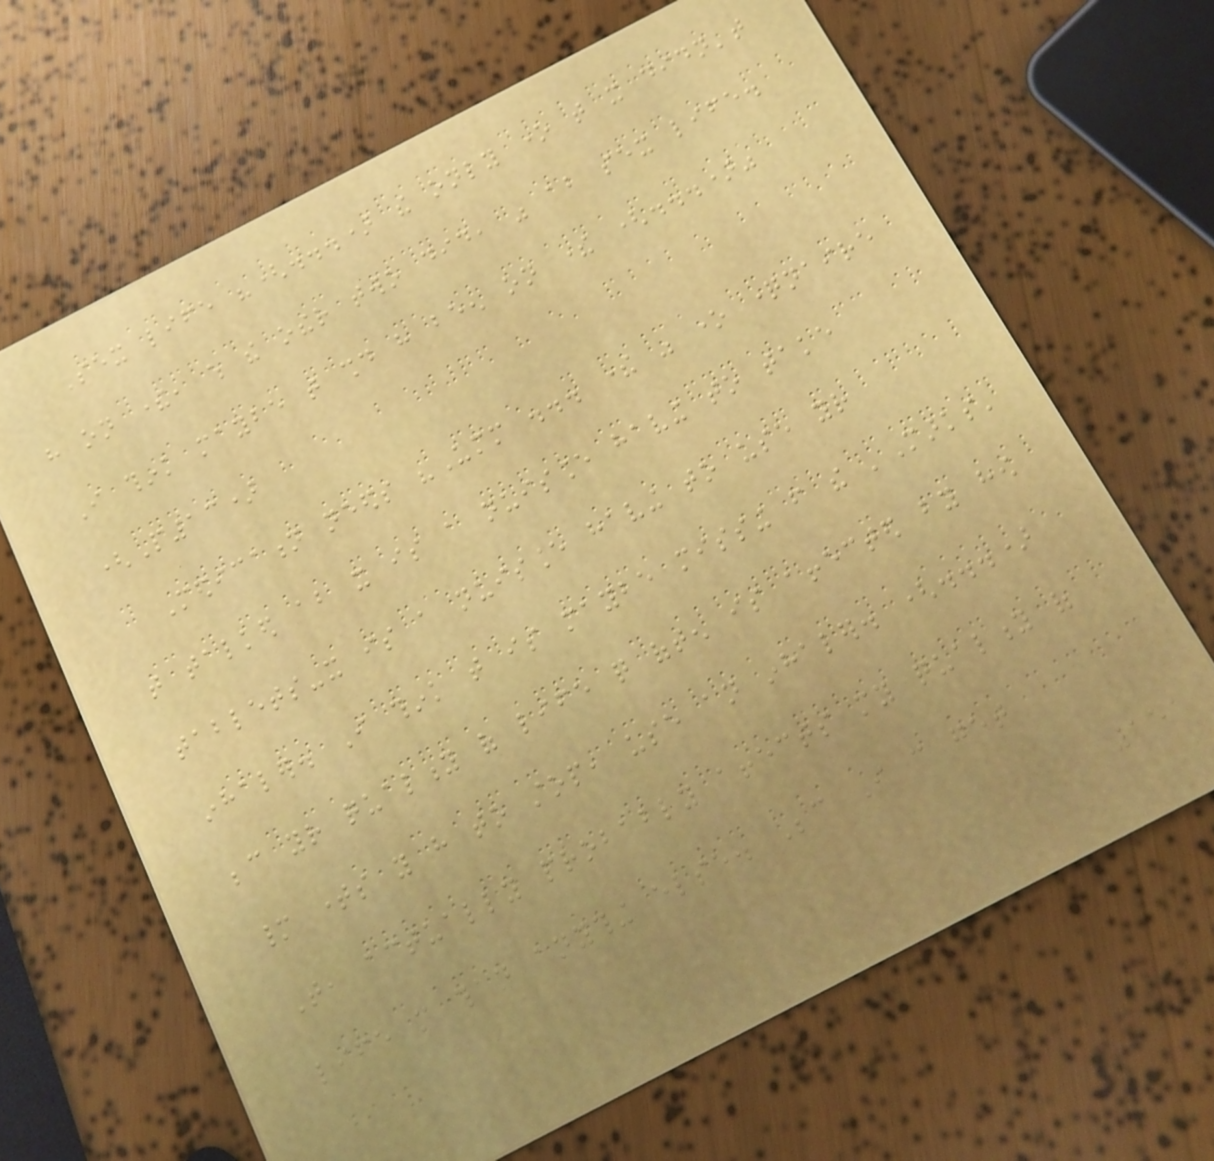Sex life "(...) the only one that it didn't
have on there, which the other two did, was about sex life.
I think maybe that should have been on there (...)"
(P13)
Medication needs "Umm ... there was one questionnaire
that talked about it is a nuisance having to take
tablets-it is a nuisance having to use your
inhaler. I think that is maybe missing from the 'Marks'
because your quality of life quite often is affected by how
many times you have to stop, use an inhaler. (...)
That, actually probably affects my quality of
life more than anything else. Because I can get
151
